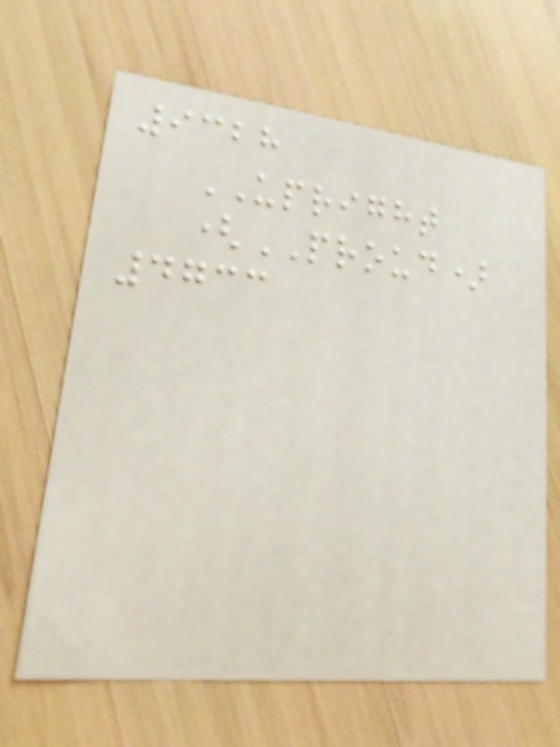9328
UPRIGHT
(PROUD)
4733
